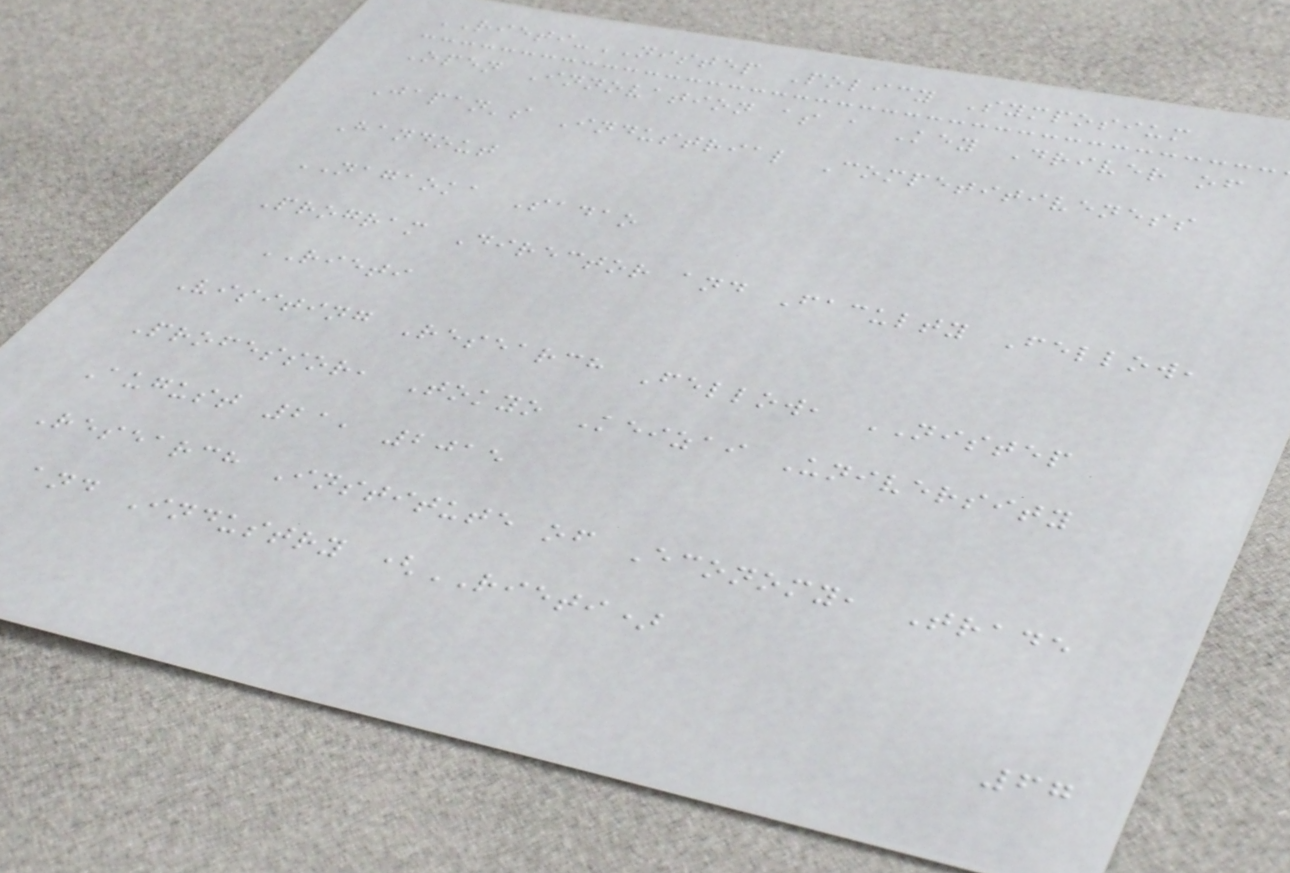RIETI-NISTEP Policy Symposium
Open Innovation as a Key Driver of
Japan's Industrial Competitiveness
Handout
NAGAOKA Sadao
Program Director and Faculty Fellow,
RIETI
Visiting Research Fellow, NISTEP
Professor, Tokyo Keizai University
August 21, 2015
Research Institute of Economy, Trade
and Industry (RIETI)
67
